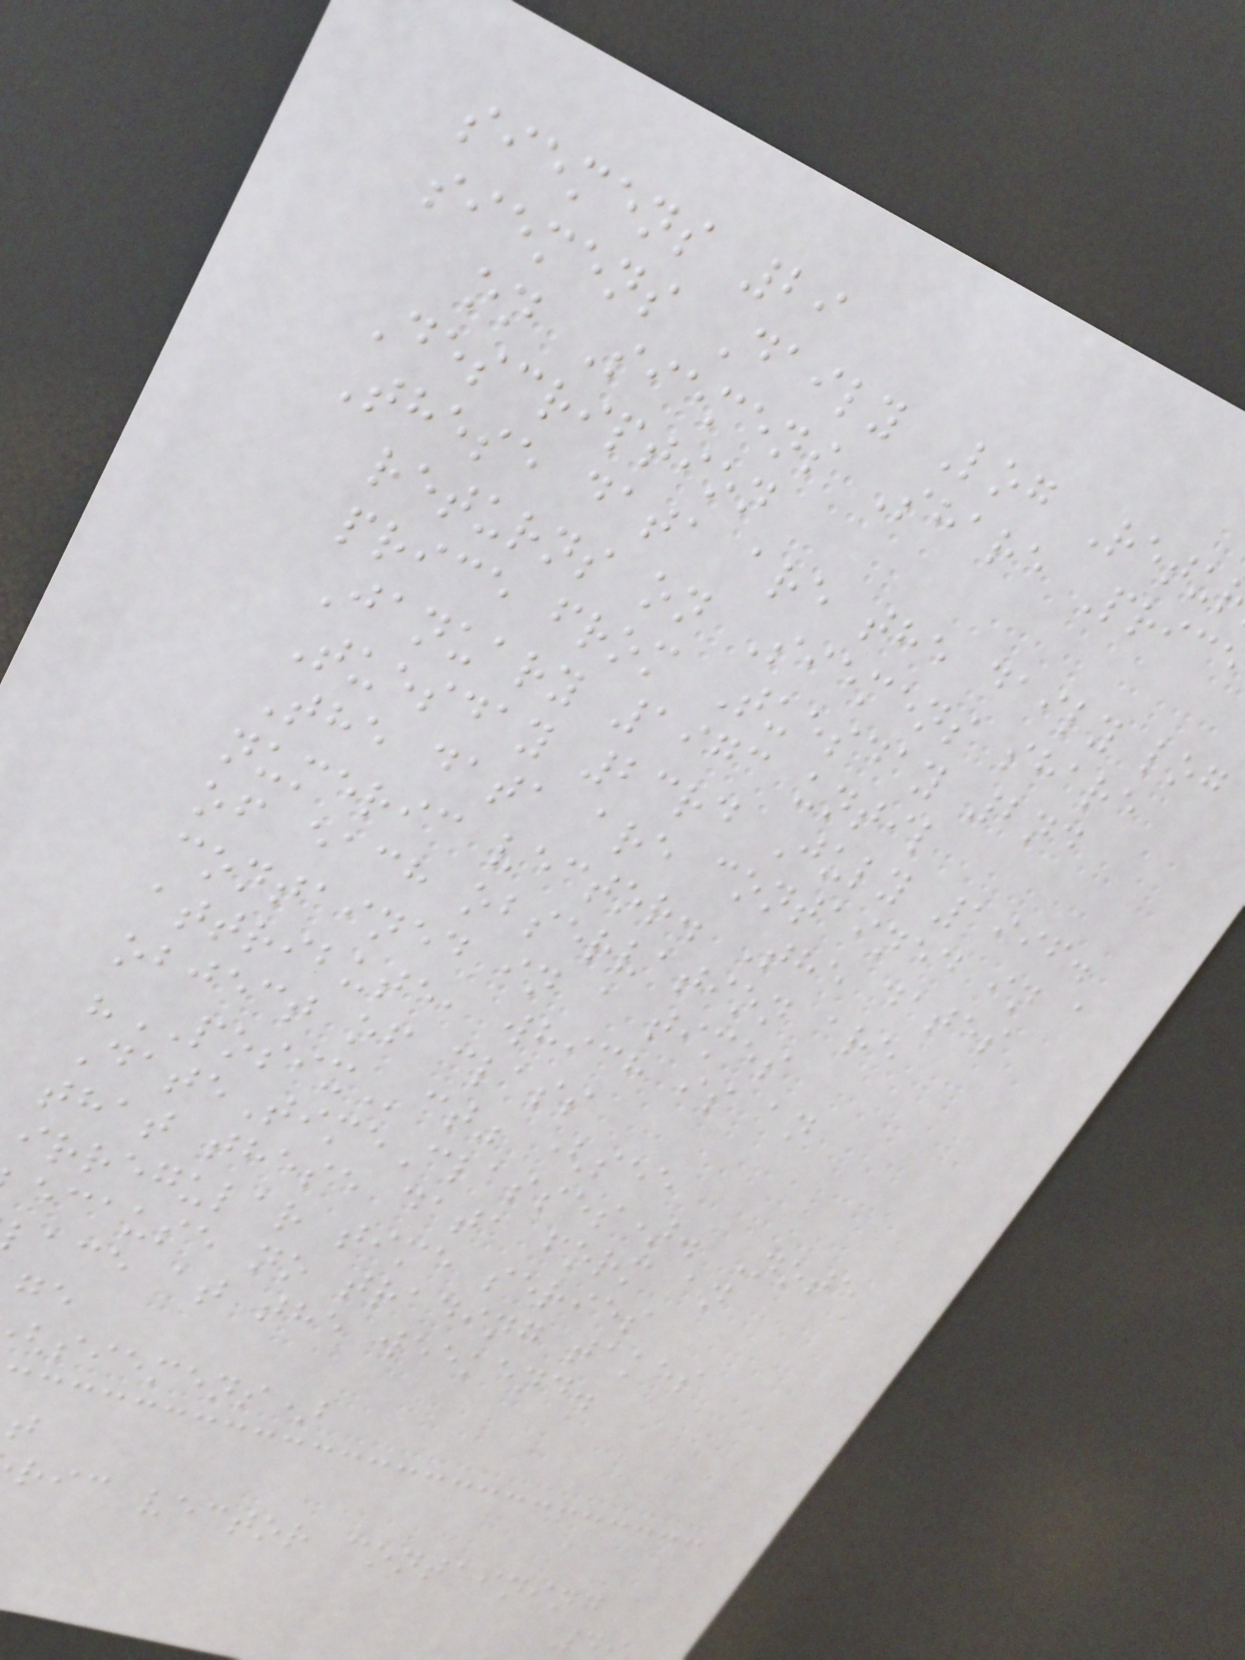siemens 29
siemens Daily Log Retu
on Siemens Share Price
Description
These data are the daily log
returns on Siemens share
price from Tuesday 2nd
January 1973 until
Tuesday 23rd July 1996.
The data are contained in a
numeric vector. The dates
of each observation are
contained in a times
attribute, which is an
object of class
"POSIXct" (see
DateTimeClasses). Note
that these data form an
irregular time series
ecause no trading takes
ace at the weekend.
siemens)
ric vector containing
